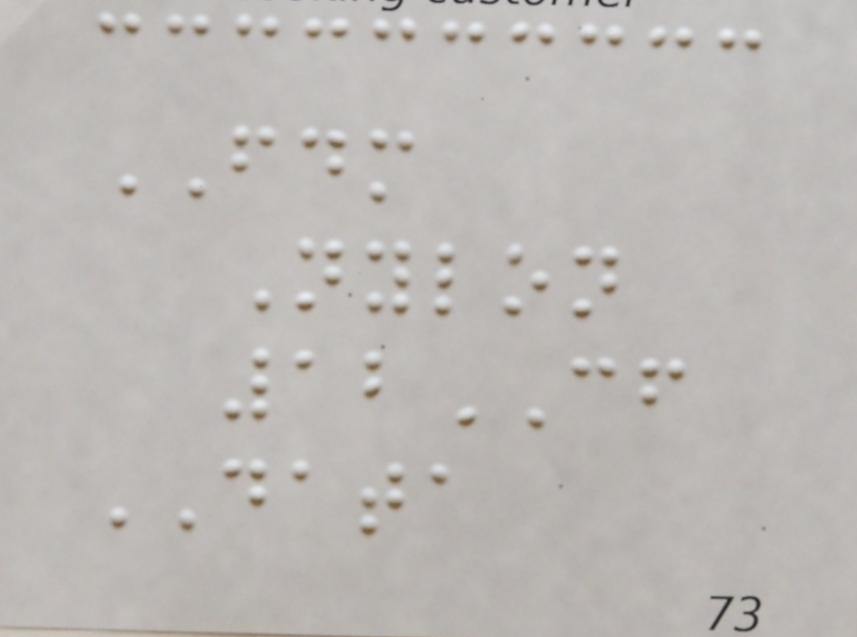FDM
Nylon
12CF
DATA
